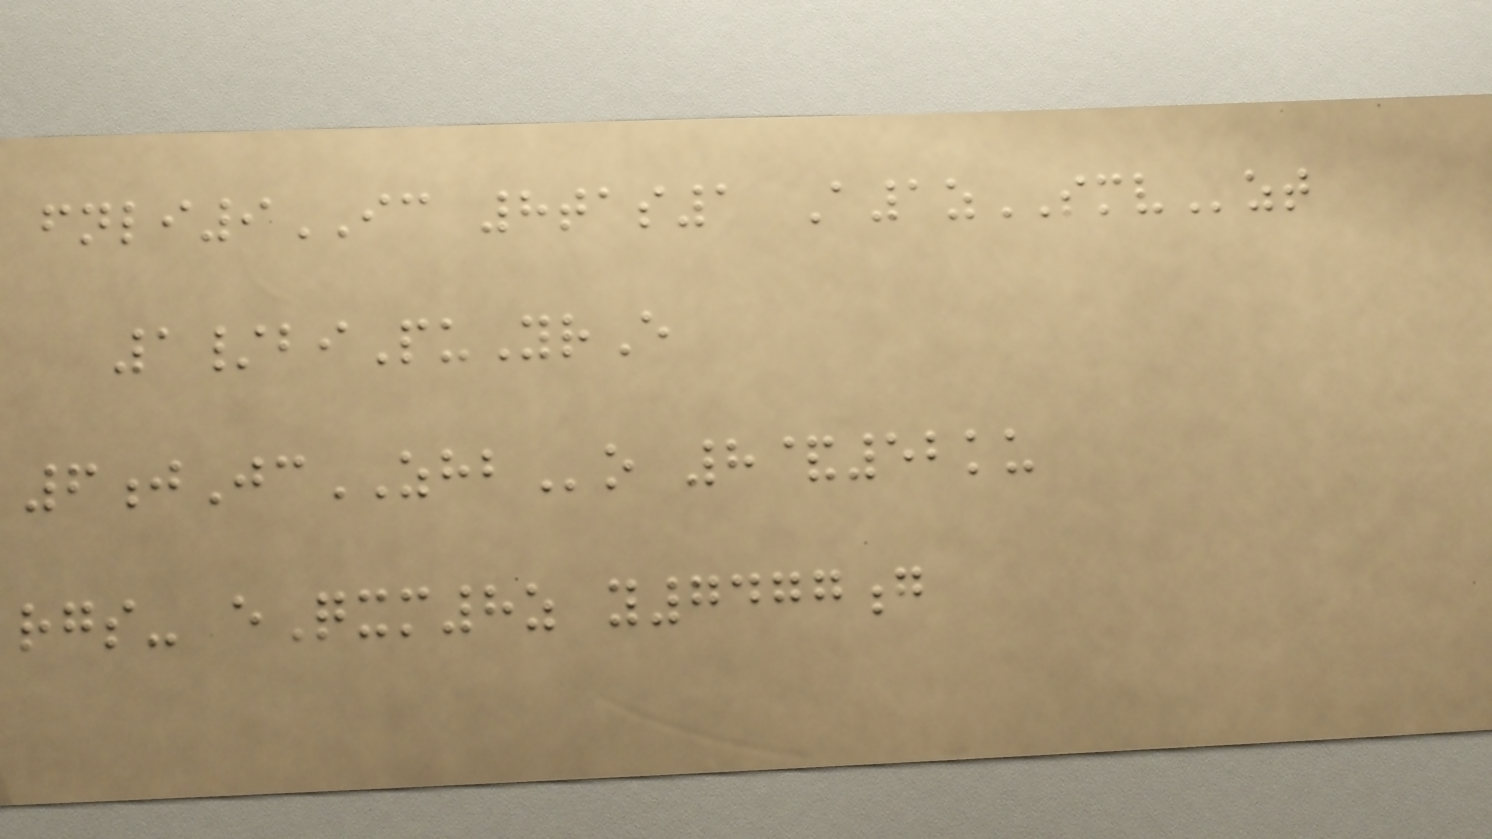fnli9IC 8tas1 A1zSMVzt
1/biPuYrE
6jJcZHBo 8&52ku
rgs- eQxm8z y7477g
